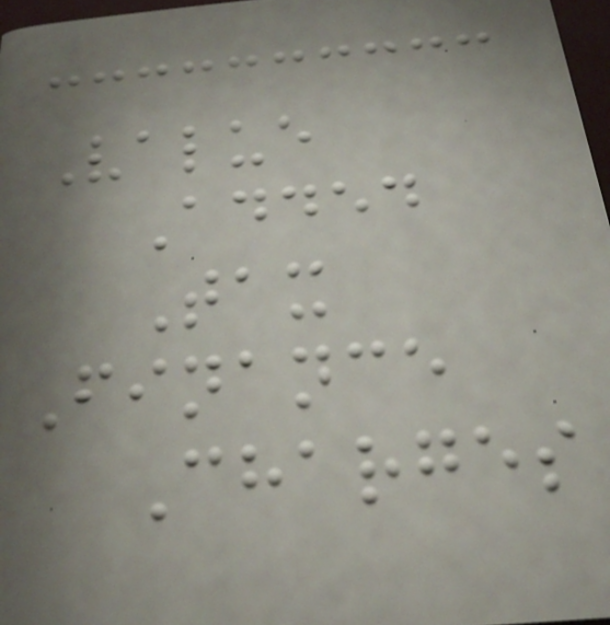Value
Added
Tax
Finance
Charges
